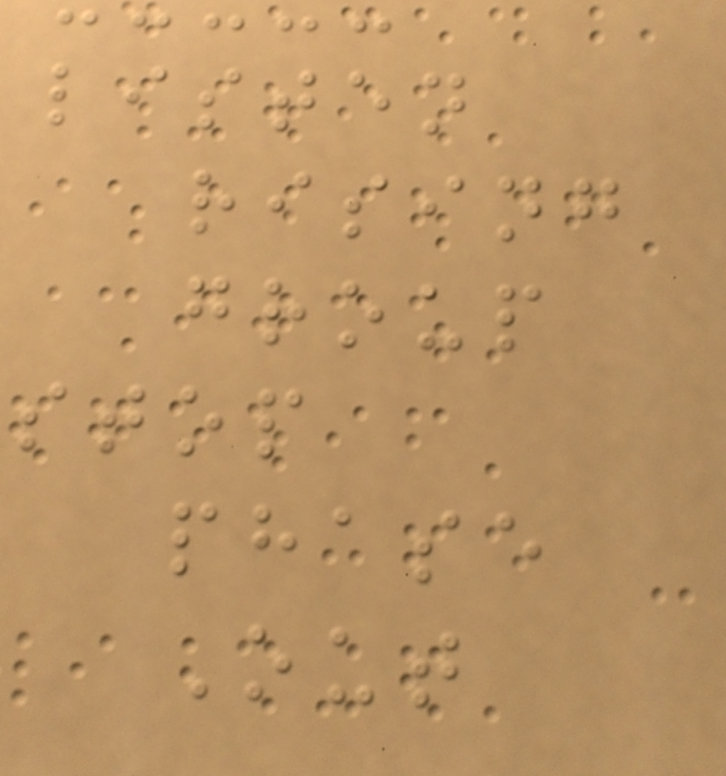listen
rising
group
stop
phase
Out
